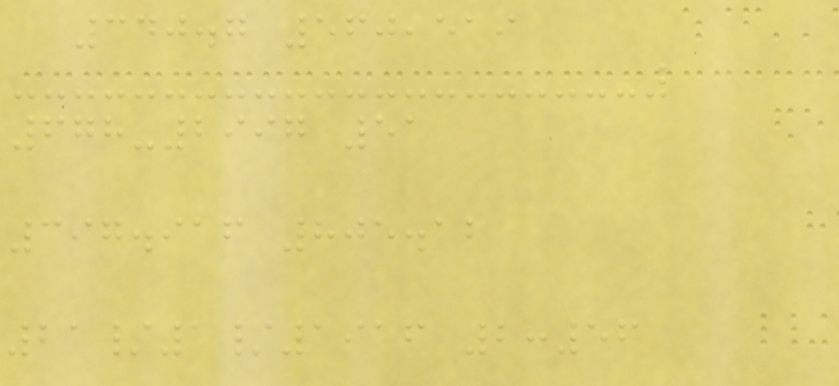340.7 560,519
678-2997 51
397.916 805.12
21/1/1916 2:56
